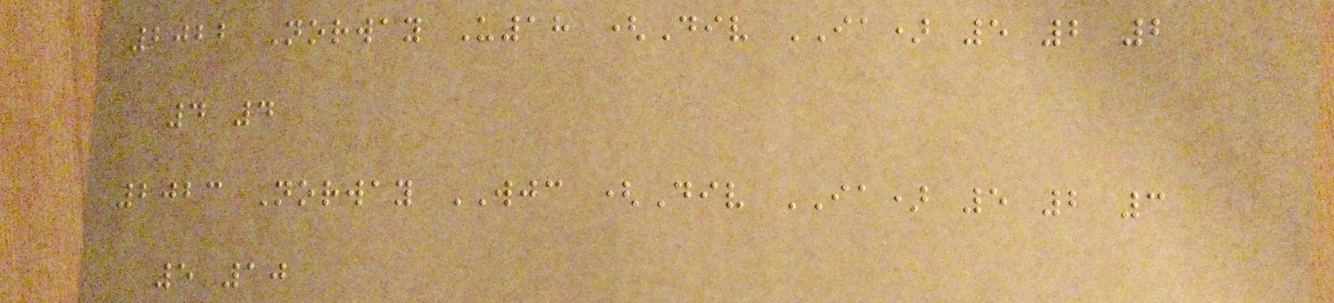2022 Norway U18 (Div IA) 5 2 2
4 4
2023 Norway WJC (Div IA) 5 2 3
5 10
